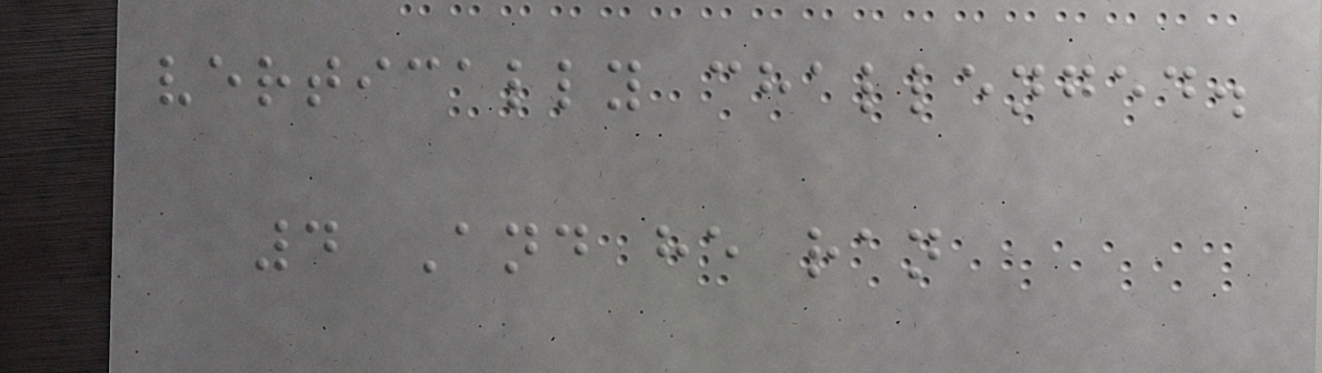vertically challenged.
4 And he ran
